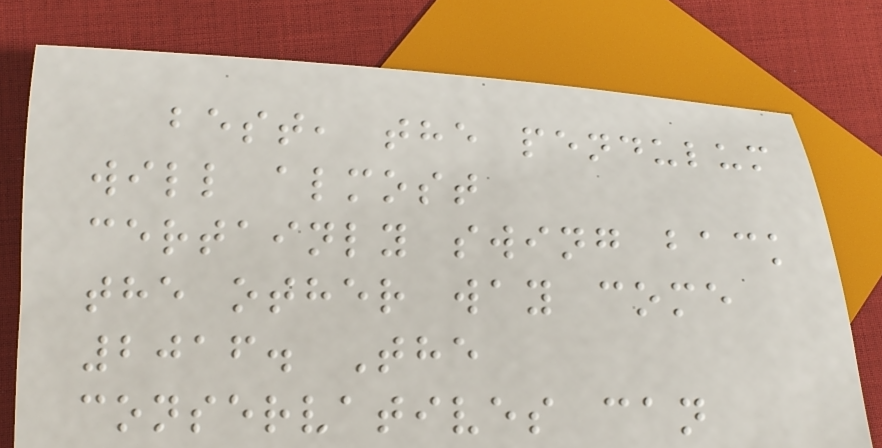best, the pendulum
will almost
certainly swing back
the other way come
2016. The
conservatives can
